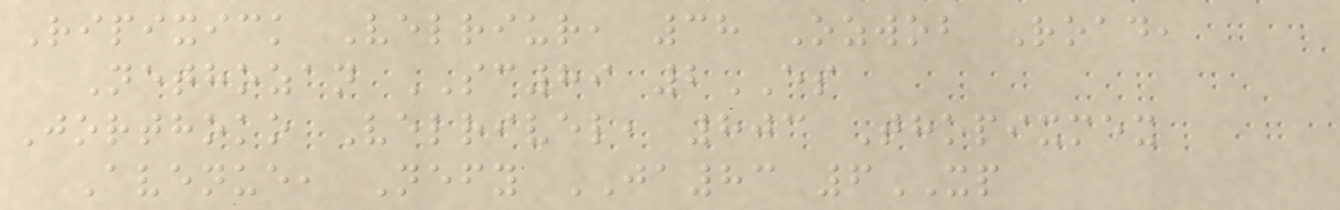Ripixick Velriur, 38 Ozwob Road,
Nethozan SC89 2ES
Jorthoko Velrivel, 803 Thopixmex
Avenue, Nefy JA83 6XP
